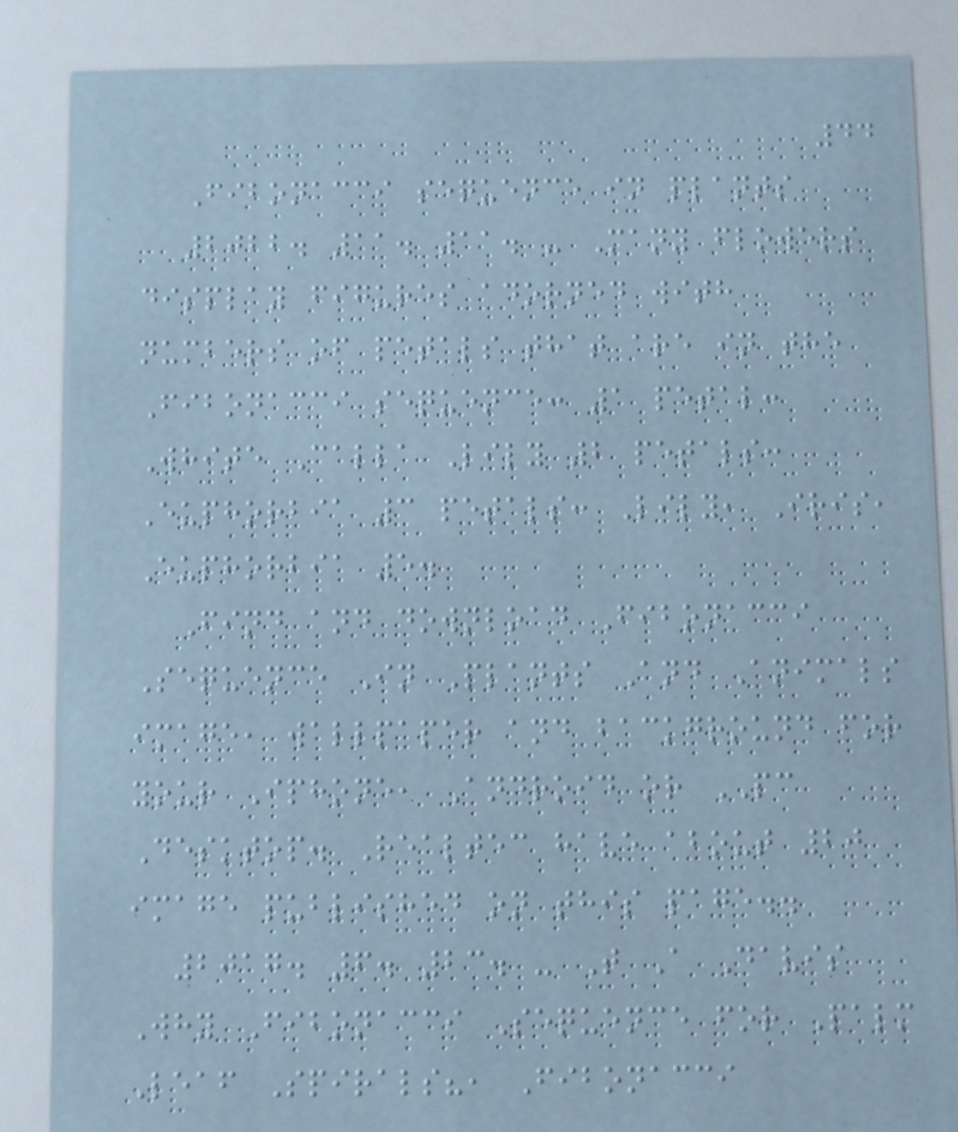44
Fibonacci sequence in plants
2022. 11. 11. - Many flowers
display figures adorned with
numbers of petals that are in the
Fibonacci sequence: 1 petal:
White Calla Lily 2 petals:
Euphorbia 3 petals: Lily, Iris,
Euphorbia 5.
Find and download Fibonacci
Sequence In Plants And Animals
image, wallpaper and background for
your Iphone, Android or PC
Desktop. Realtec have about 20
image published on this page..
2017. 6. 23. - T A Davis
Why Fibonacci Sequence for Palm
Leaf Spirals?, Fibonacci
